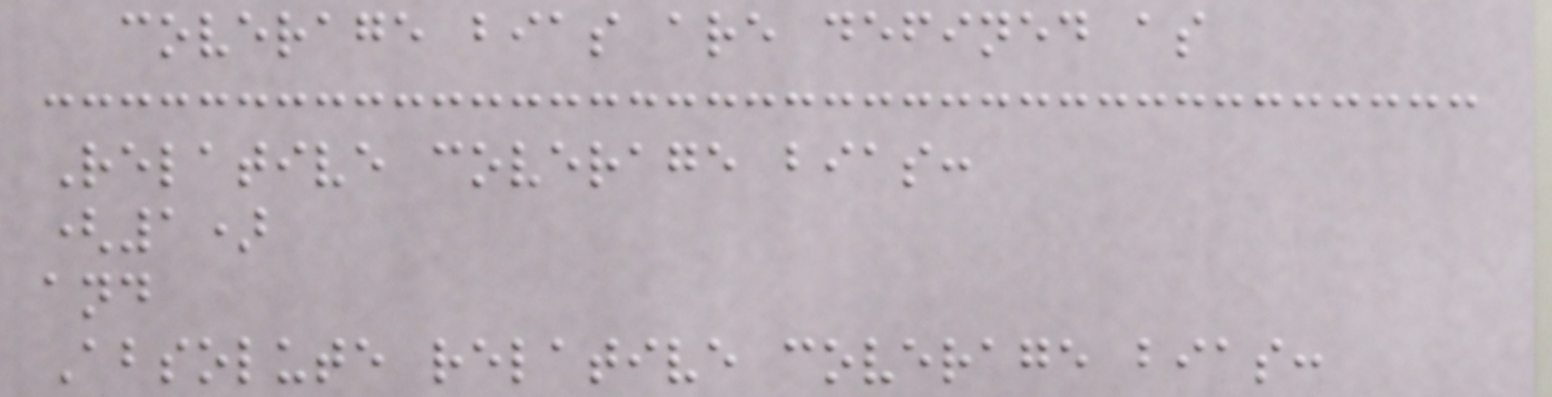coverage bias are defined as
Relative coverage bias:
(1)
and
Absolute relative coverage bias:
